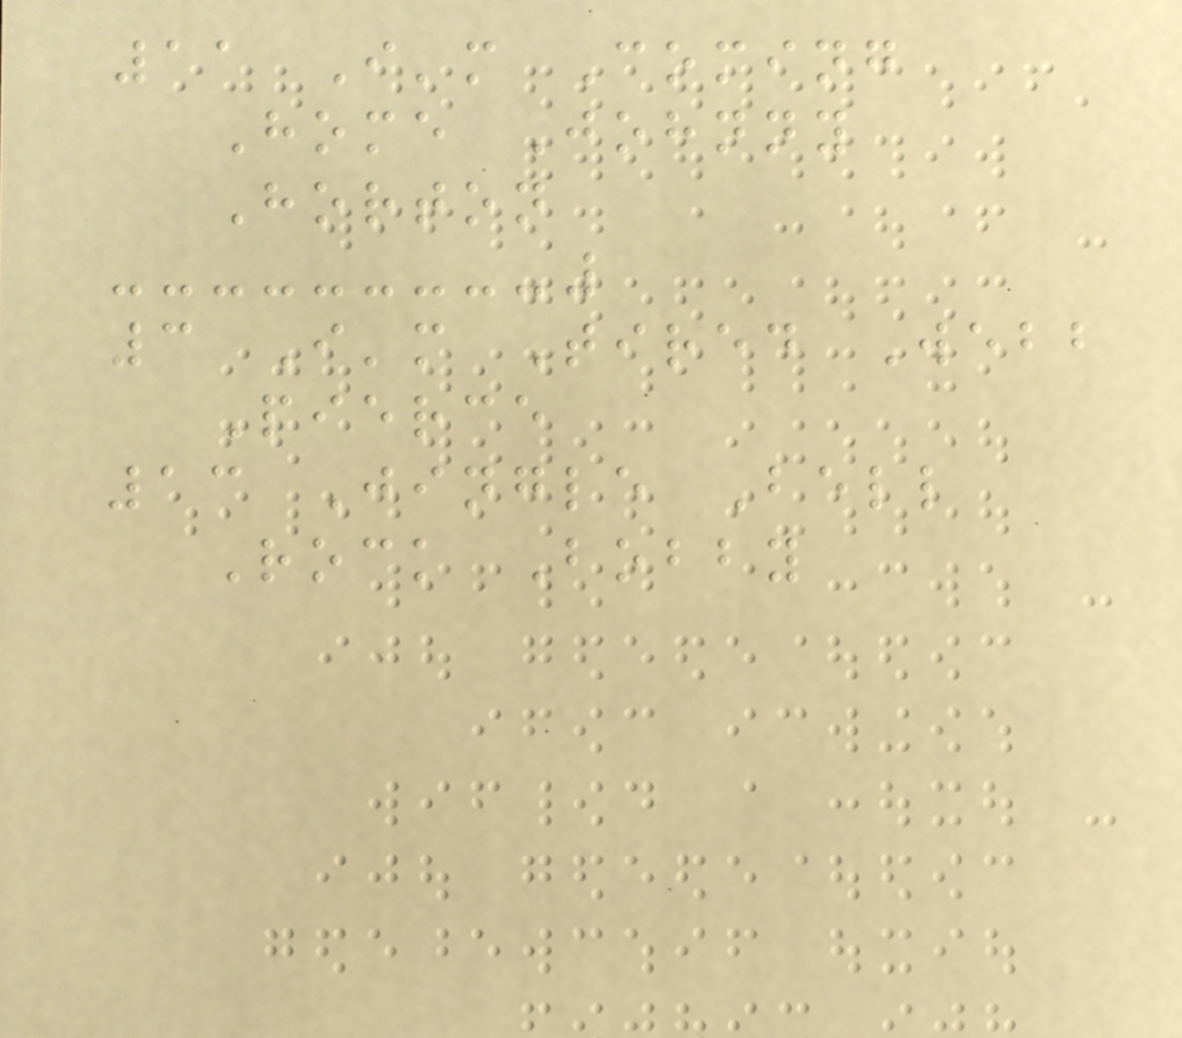11 I'm Coming
Home Johnny
Horton
3 I'm Tired Webb
Pierce
13 Jingle Bell
Rock Bobby
